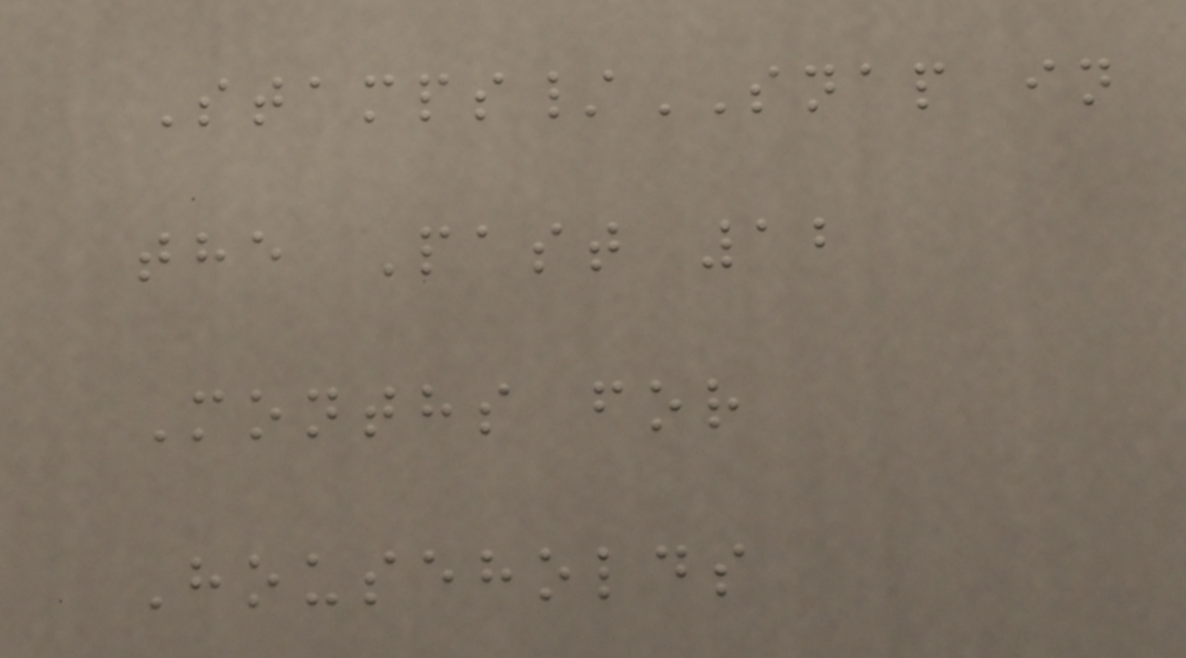Stamps/SNAP in
the Past 12
Months for
Households
